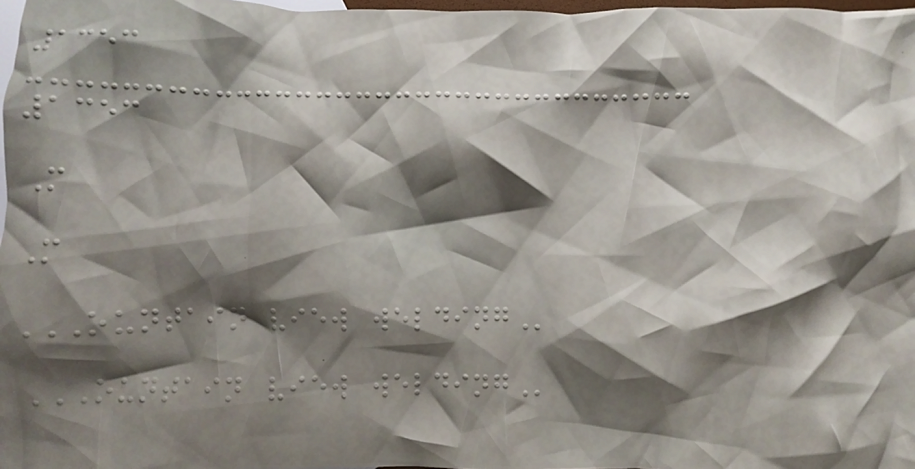1353
1353
M
M
OUNTAIN VIEW WELDING
OUNTAIN VIEW WELDING
